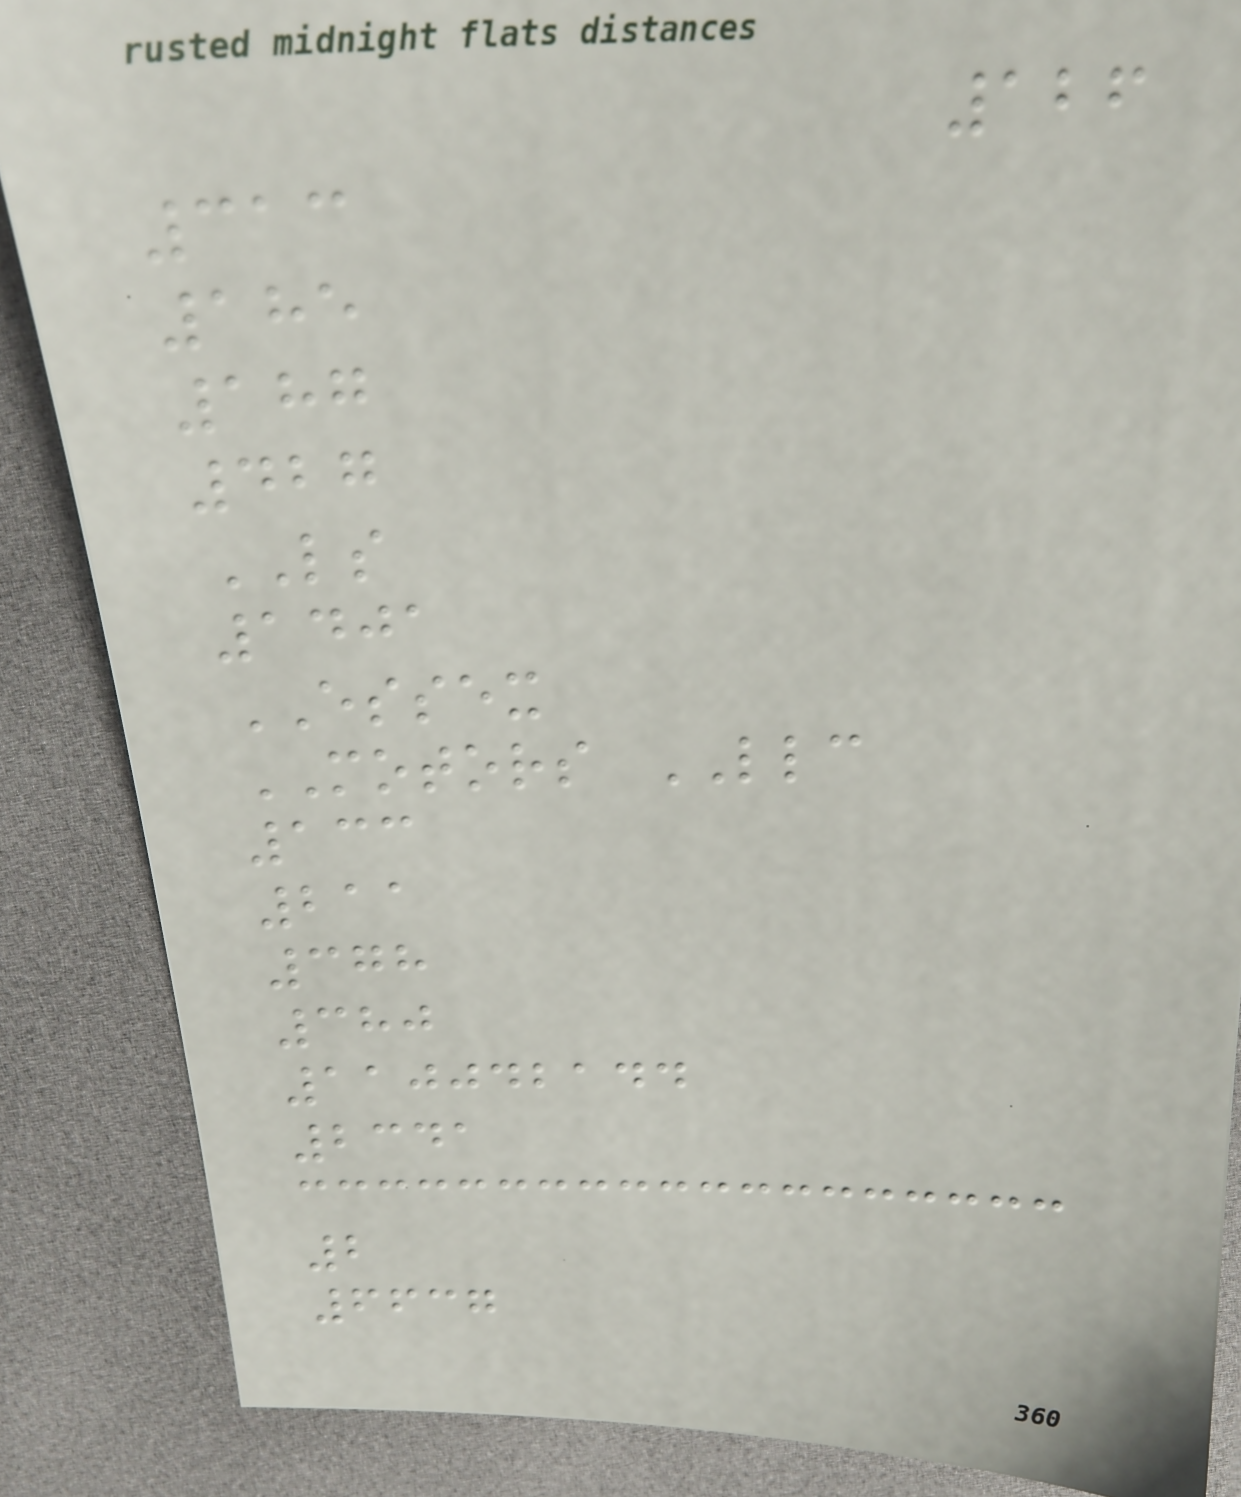126
313
185
187
427
LS
1401
ESSEX
MOTORS LLC
133
211
378
380
110042144
2341
2
6637
